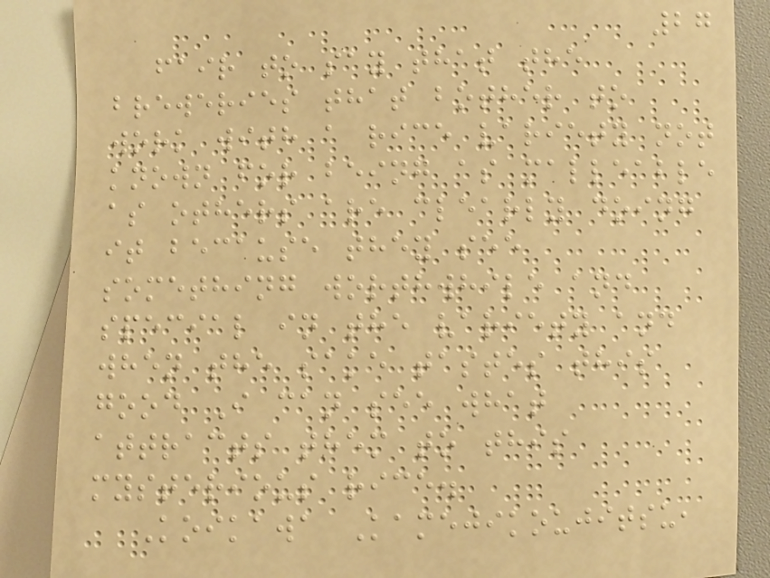27
fair to say that the
breweries that bother to
work with a rice variety not
known for being as malleable
as others are clearly doing
it because they see
something worthwhile and
special in the variety and
when the sake tastes this
good I can see what
attracts them to this
mysterious rice.
Koikawa Kamejikoujitsu,
